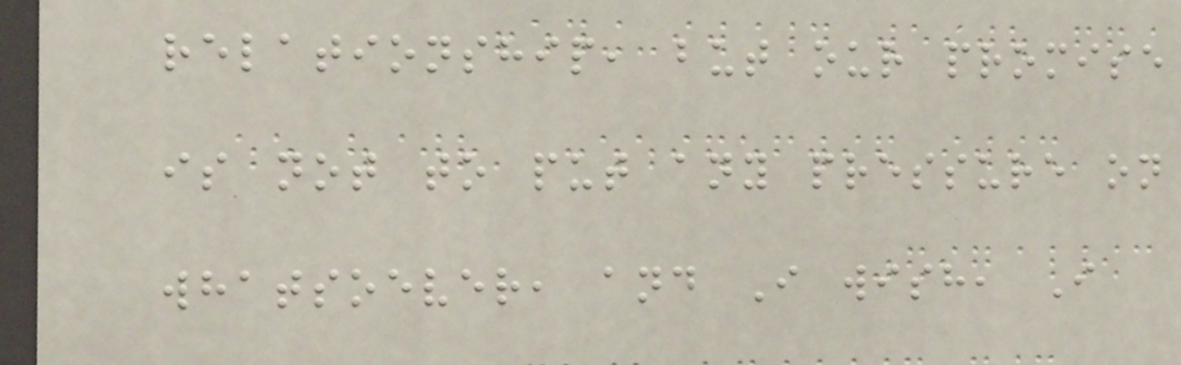relationship, but our promise
is not to put any pressure on
whatsoever, and I wish, I
